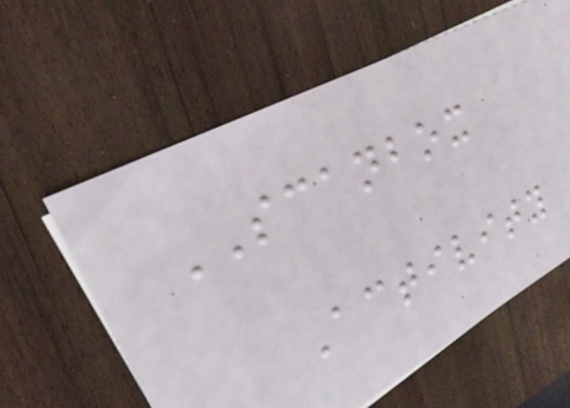SCANBOX
Activity
